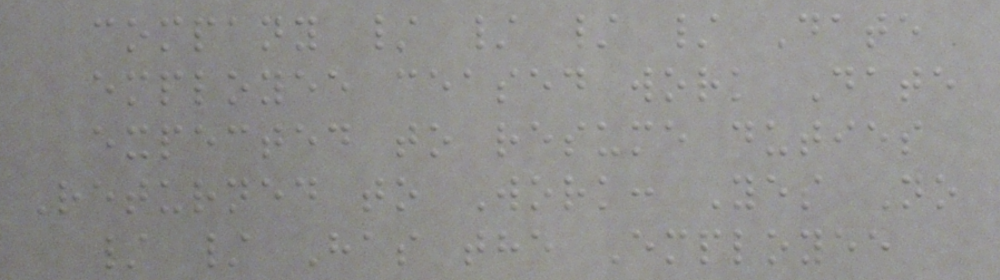company / / / / Date
employee ceased work Date
expected to resume duties
Returned to Work: Yes No
/ / Has the Employee
